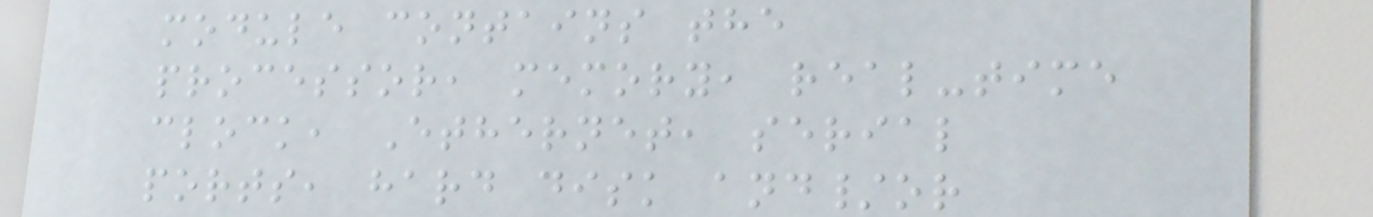module contains the
processor, memory, real-time
clock, Ethernet, serial
ports, hard disk and/or
